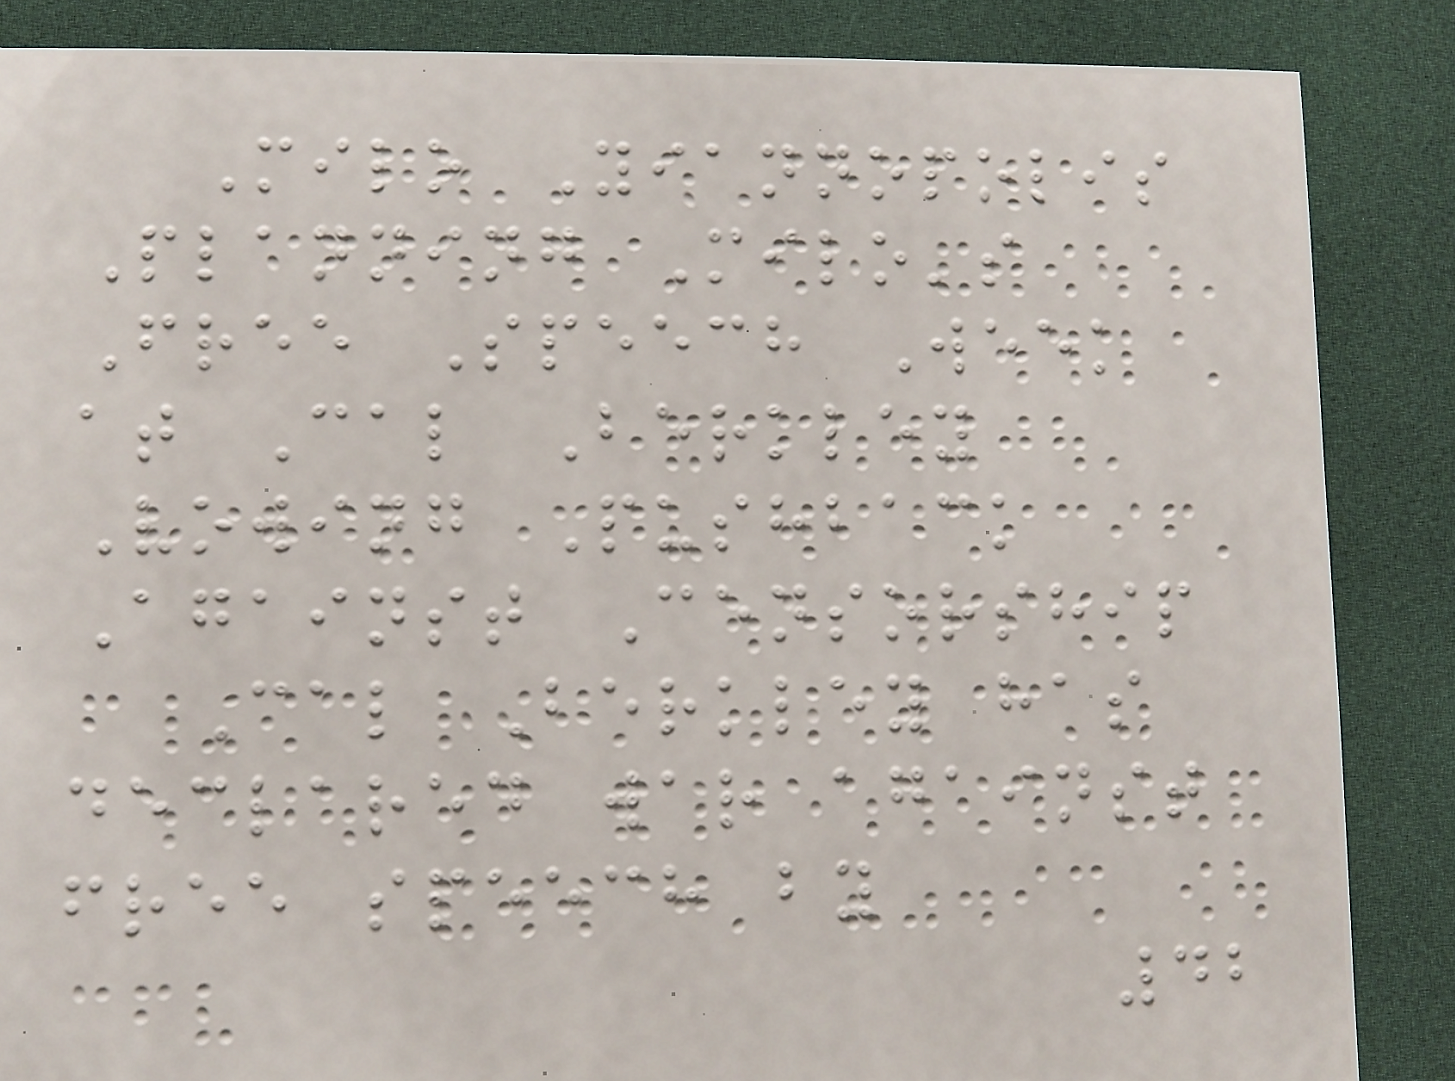Milo Yiannopolis
Planning Milo's
Free Speech Week
at Cal Berkley
Vowing Pushback
Against Censorship
Cal Berkley has
declared war against
free speech by
42
